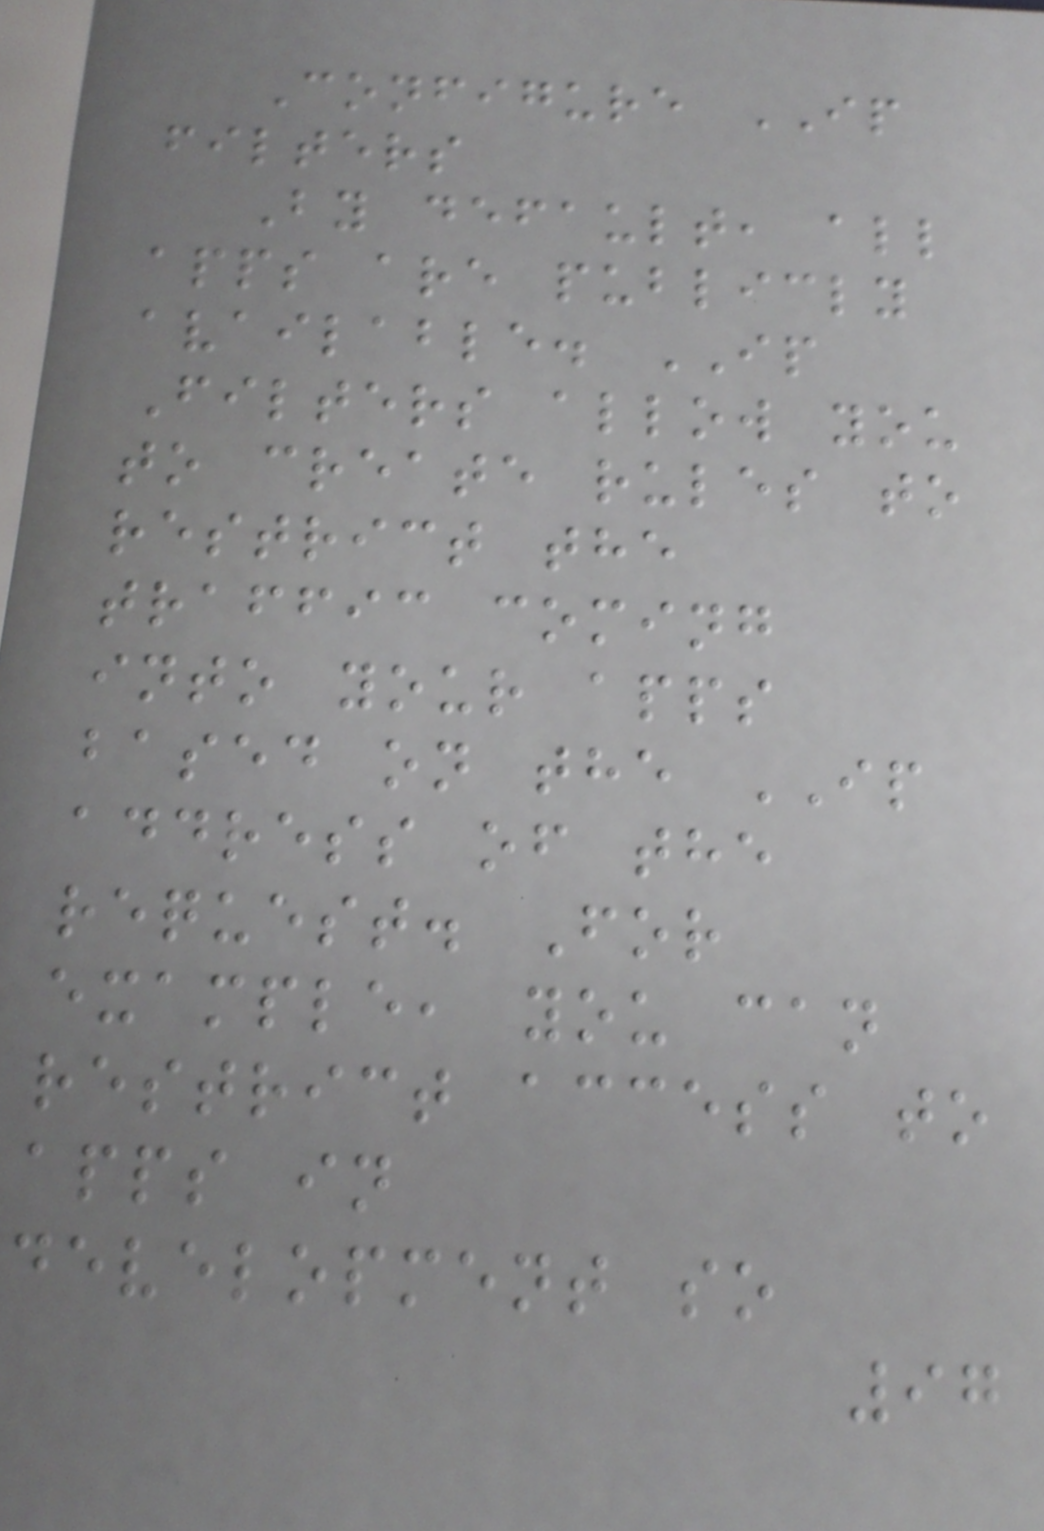Configure IP
filters
By default, all
apps are publicly
available. IP
Filters allow you
to create rules to
restrict the
traffic coming
into your apps
based on the IP
address of the
request. For
example, you can
restrict access to
apps in
development so
97
